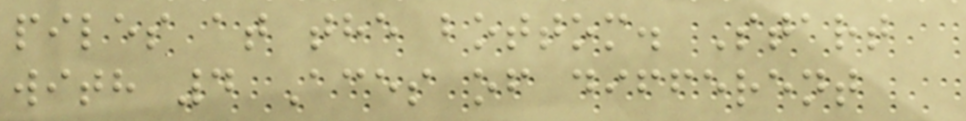piles at the bottom. Start
with 4 Aces of different
